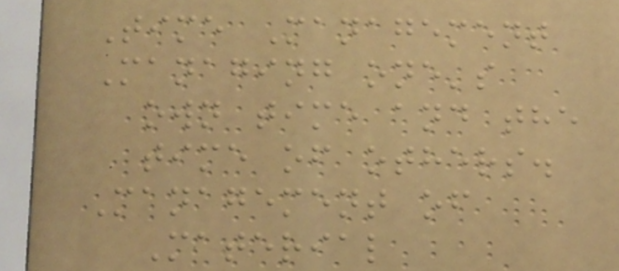Time Management
Managing one's
own time and the
time of others.
Management of
Material
